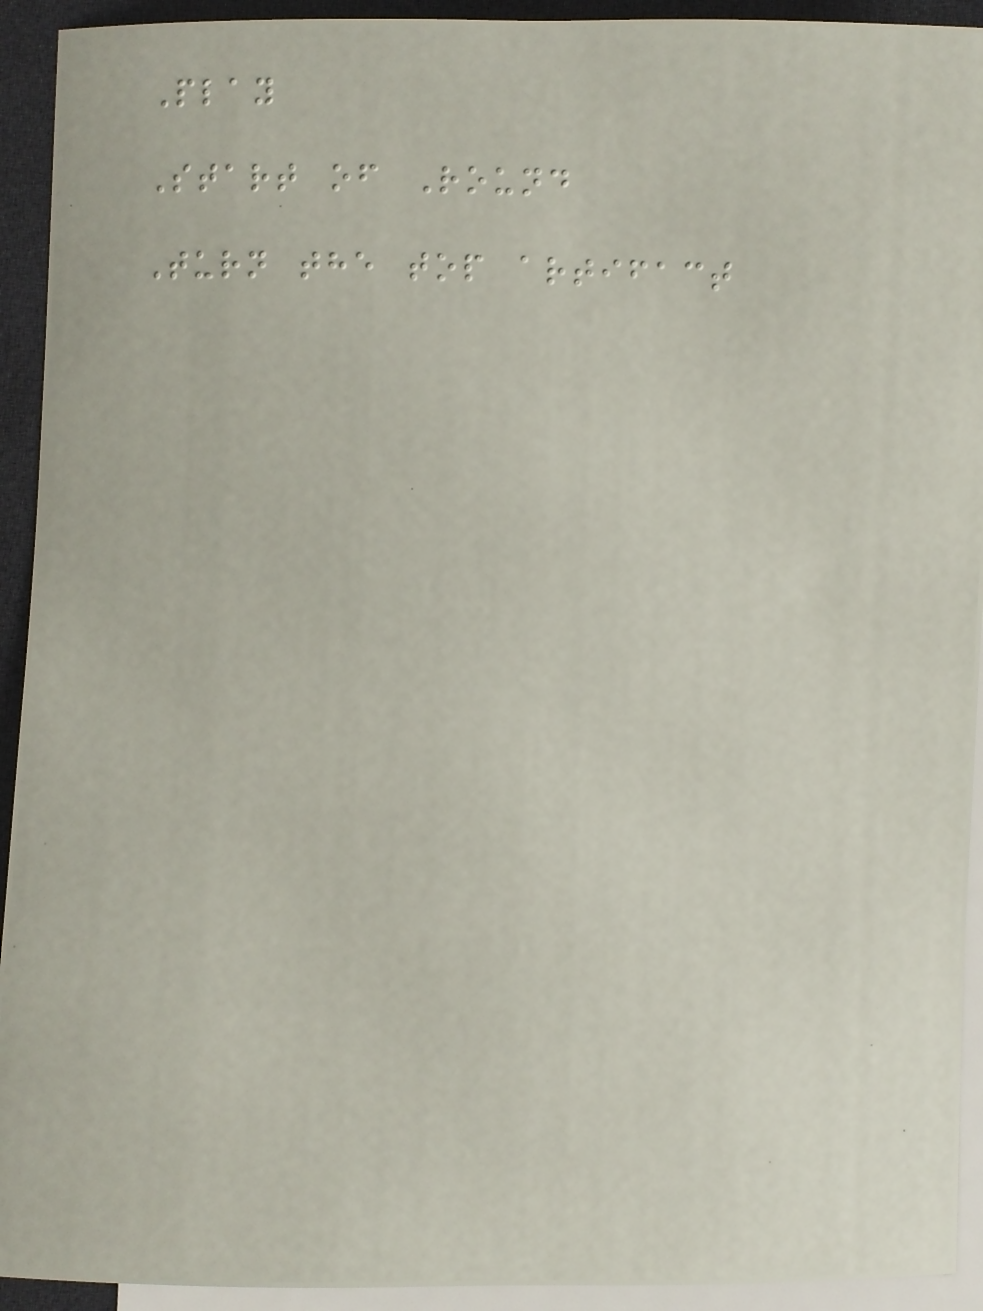Play
Start of Round
Turn the top artifact
